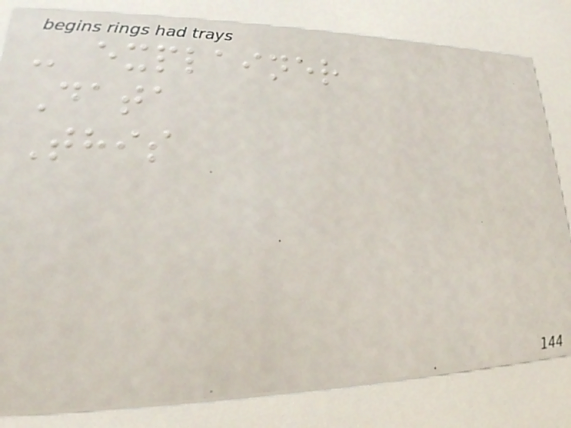- explainer
Data
This
